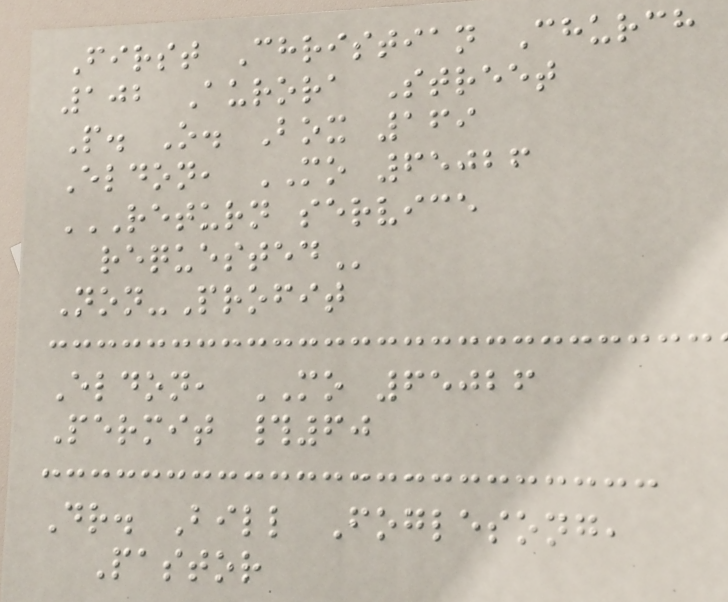First Christian Church
102 Aurora Street
P. O. Box 169
Eldon, MO 65026
RETURN SERVICE
REQUESTED
Non-Profit
Eldon, MO 65026
Permit #60
Dr. Bill Foglesong,
Pastor
